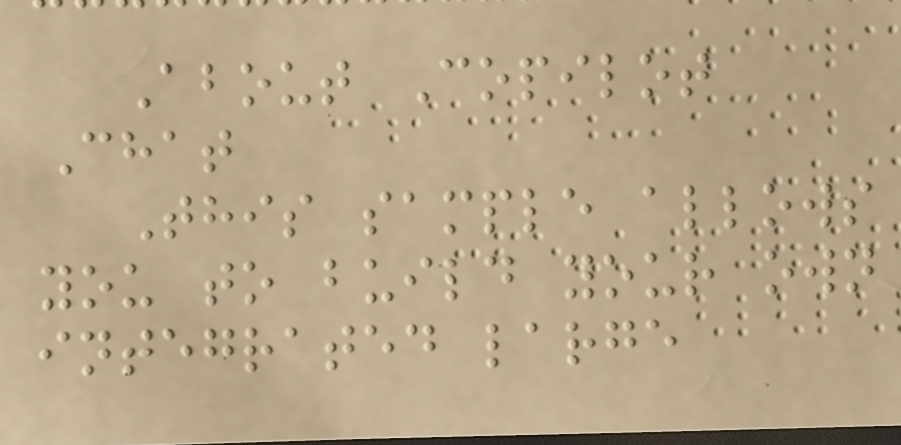About Copilot
Chat
This sample allows
you to build your own
integrated large
